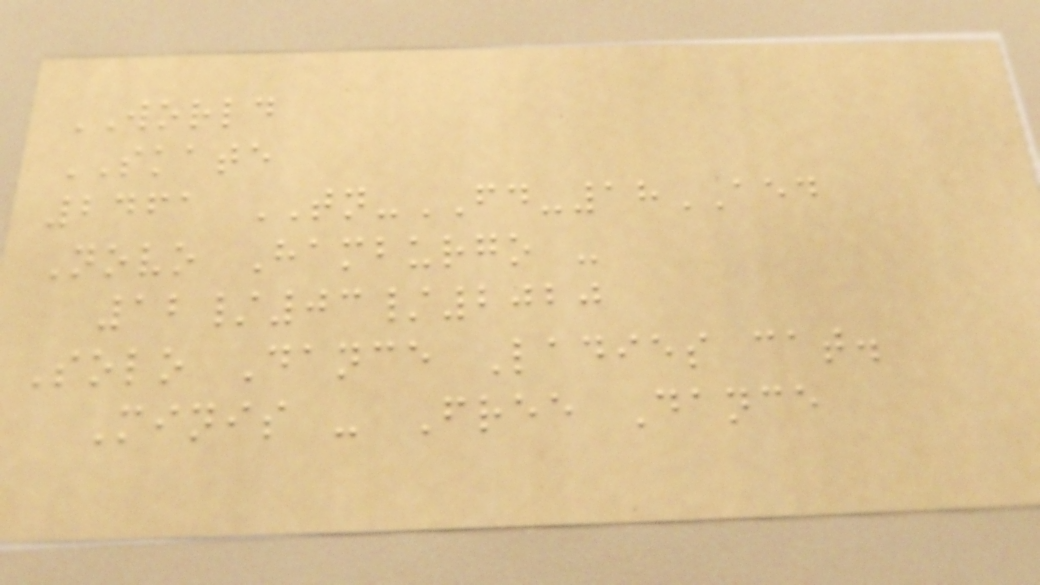WORLD
SKATE
2461 TN-FD-18AED
Novo Hamburgo -
12/03/2020
Solo Dance Ladies cat.
Minis - Free Dance
